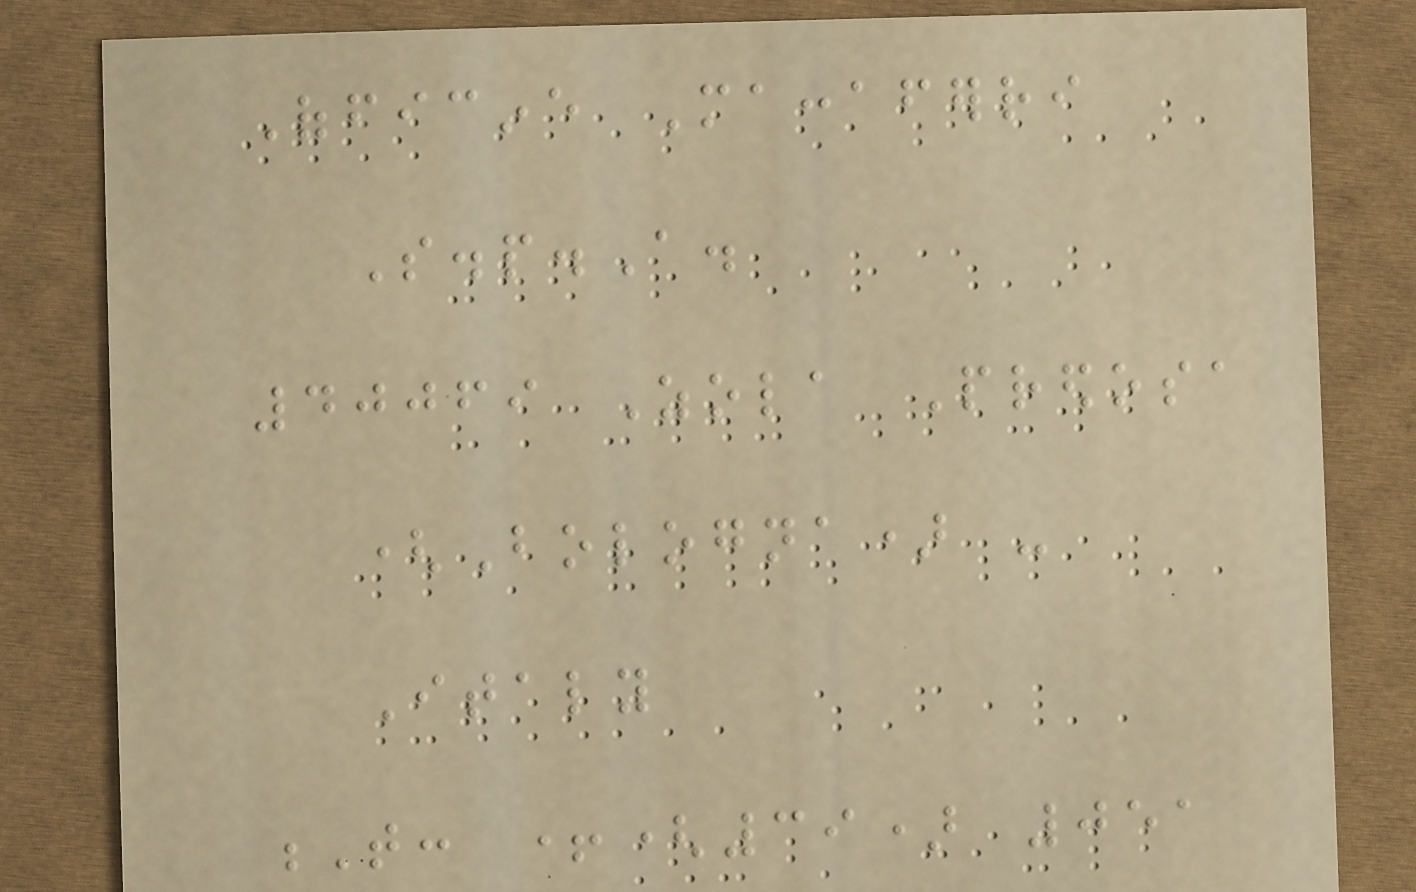Officine Maccaferri
S.p.A.
40069 Zola Predosa
(Bologna) -
Italy
T: +(39) 051
